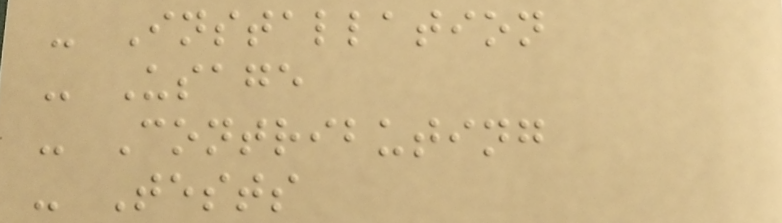- Installation
- Usage
- Contributing
- Tests
